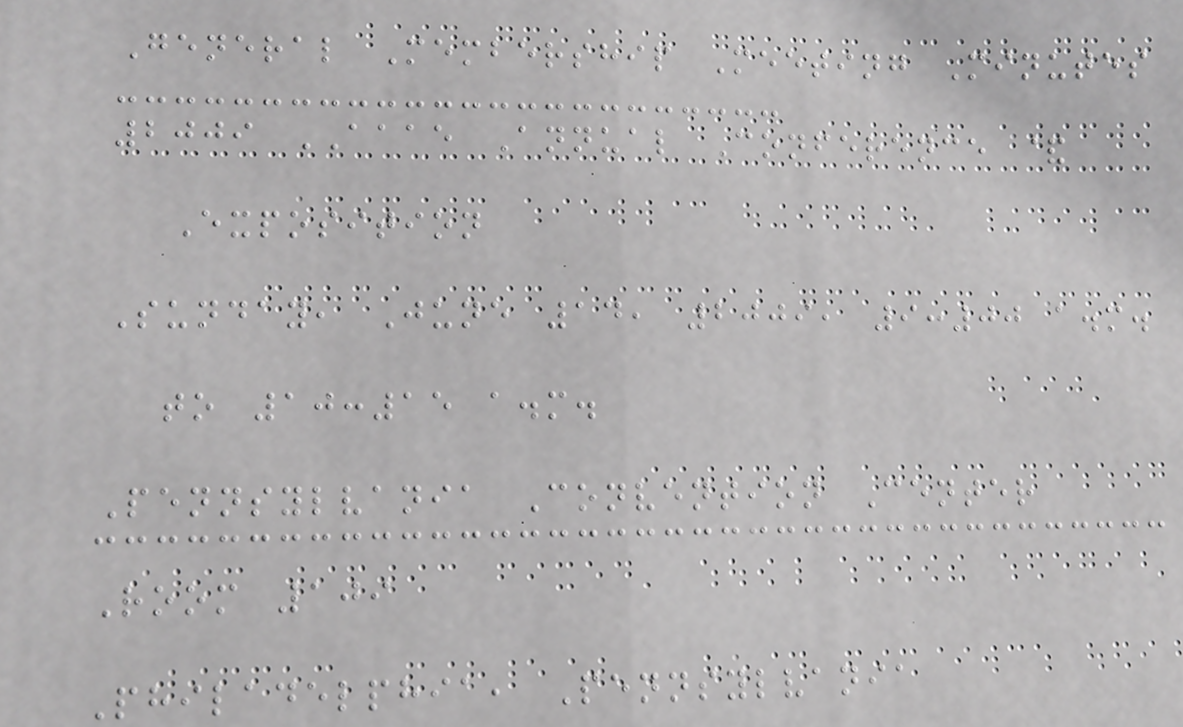General Membership Meeting Minutes
2009 AAAE Annual Conference &
Exposition
Sunday, June 14, 2009, 9:00 a.m.
to 10:15 a.m.
Pennsylvania Convention Center
Room 109
Philadelphia, Pennsylvania
